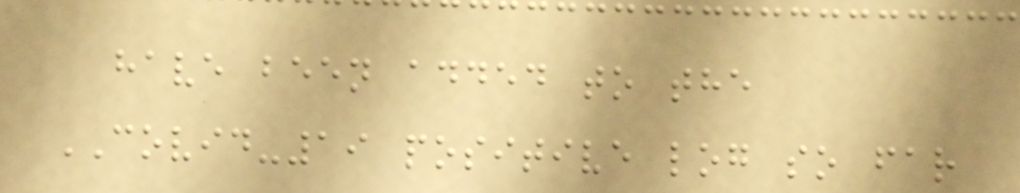have been added to the
COVID-19 positive log so far
